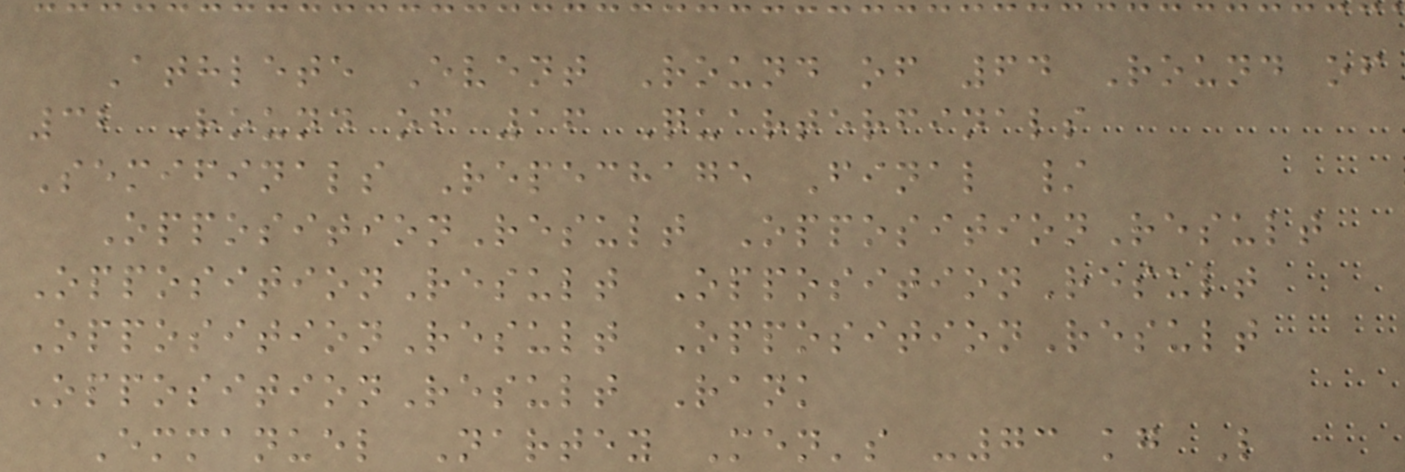Athlete Event Round of 64 Round of
32 Round of 16 Quarterfinals
Semifinals Repechage Final /
OppositionResult OppositionResult
OppositionResult OppositionResult
OppositionResult OppositionResult
OppositionResult Rank
Emmanuel Nartey Men's -73 kg L
